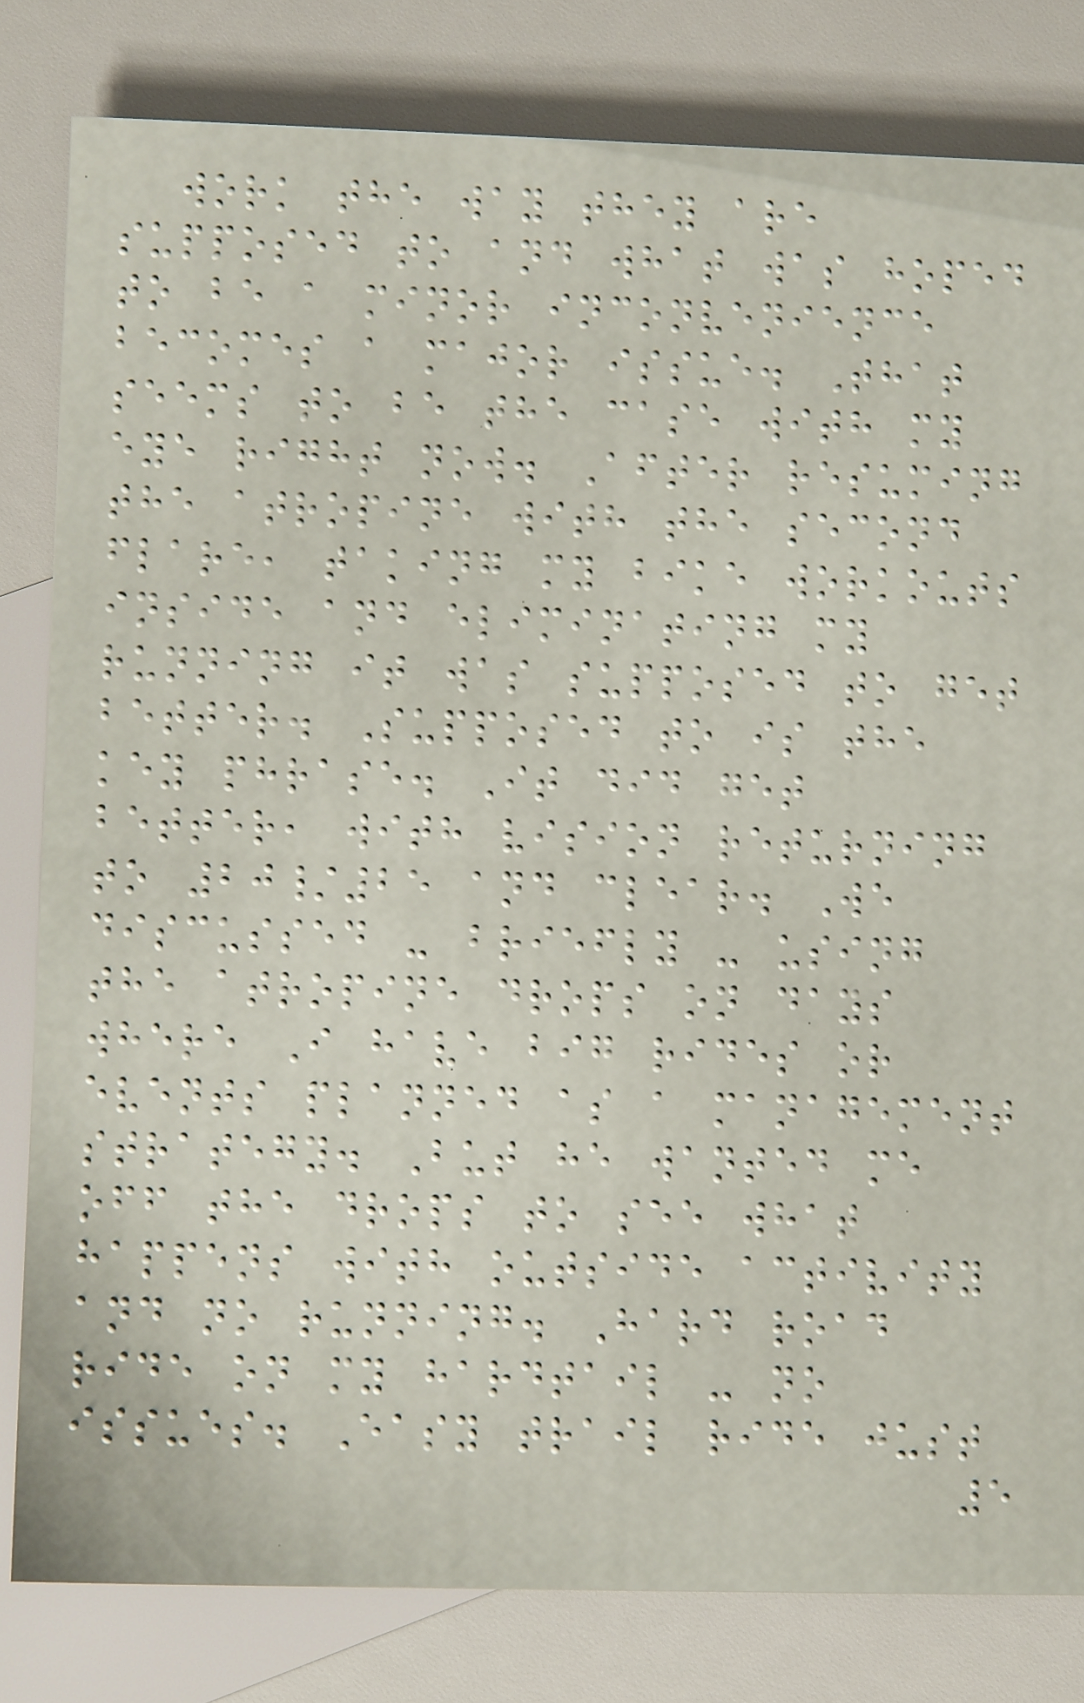work the way they are
supposed to and what was hoped
to be a minor inconvenience
becomes a major issue. That
seems to be the case with my
eye right now. After resuming
the atropine with the second
flare, taking my bike workouts
inside and eliminating my
running it was supposed to get
better. Supposed to is the
key phrase. It did get
better, with vision returning
to 20/25 and clear. We
discussed - briefly - using
the atropine drops on days
where I have big rides or
events planned as a management
strategy. But he wanted me
off the drops to see what
happens with outside activity
and no running. Hard road
ride on my hardtail - no
issues. Easy trail ride just
5
